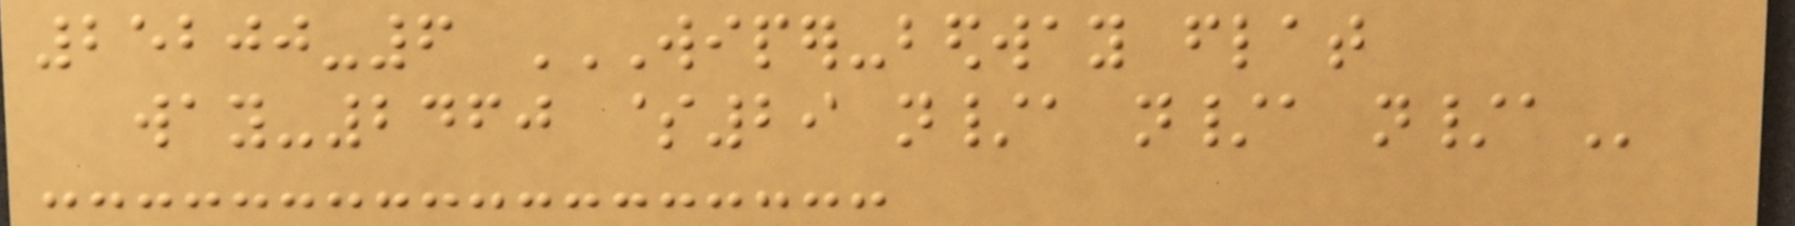25200-6 WIPER-BEDWAY FLAT
WAY-2460 $29 N/A N/A N/A
